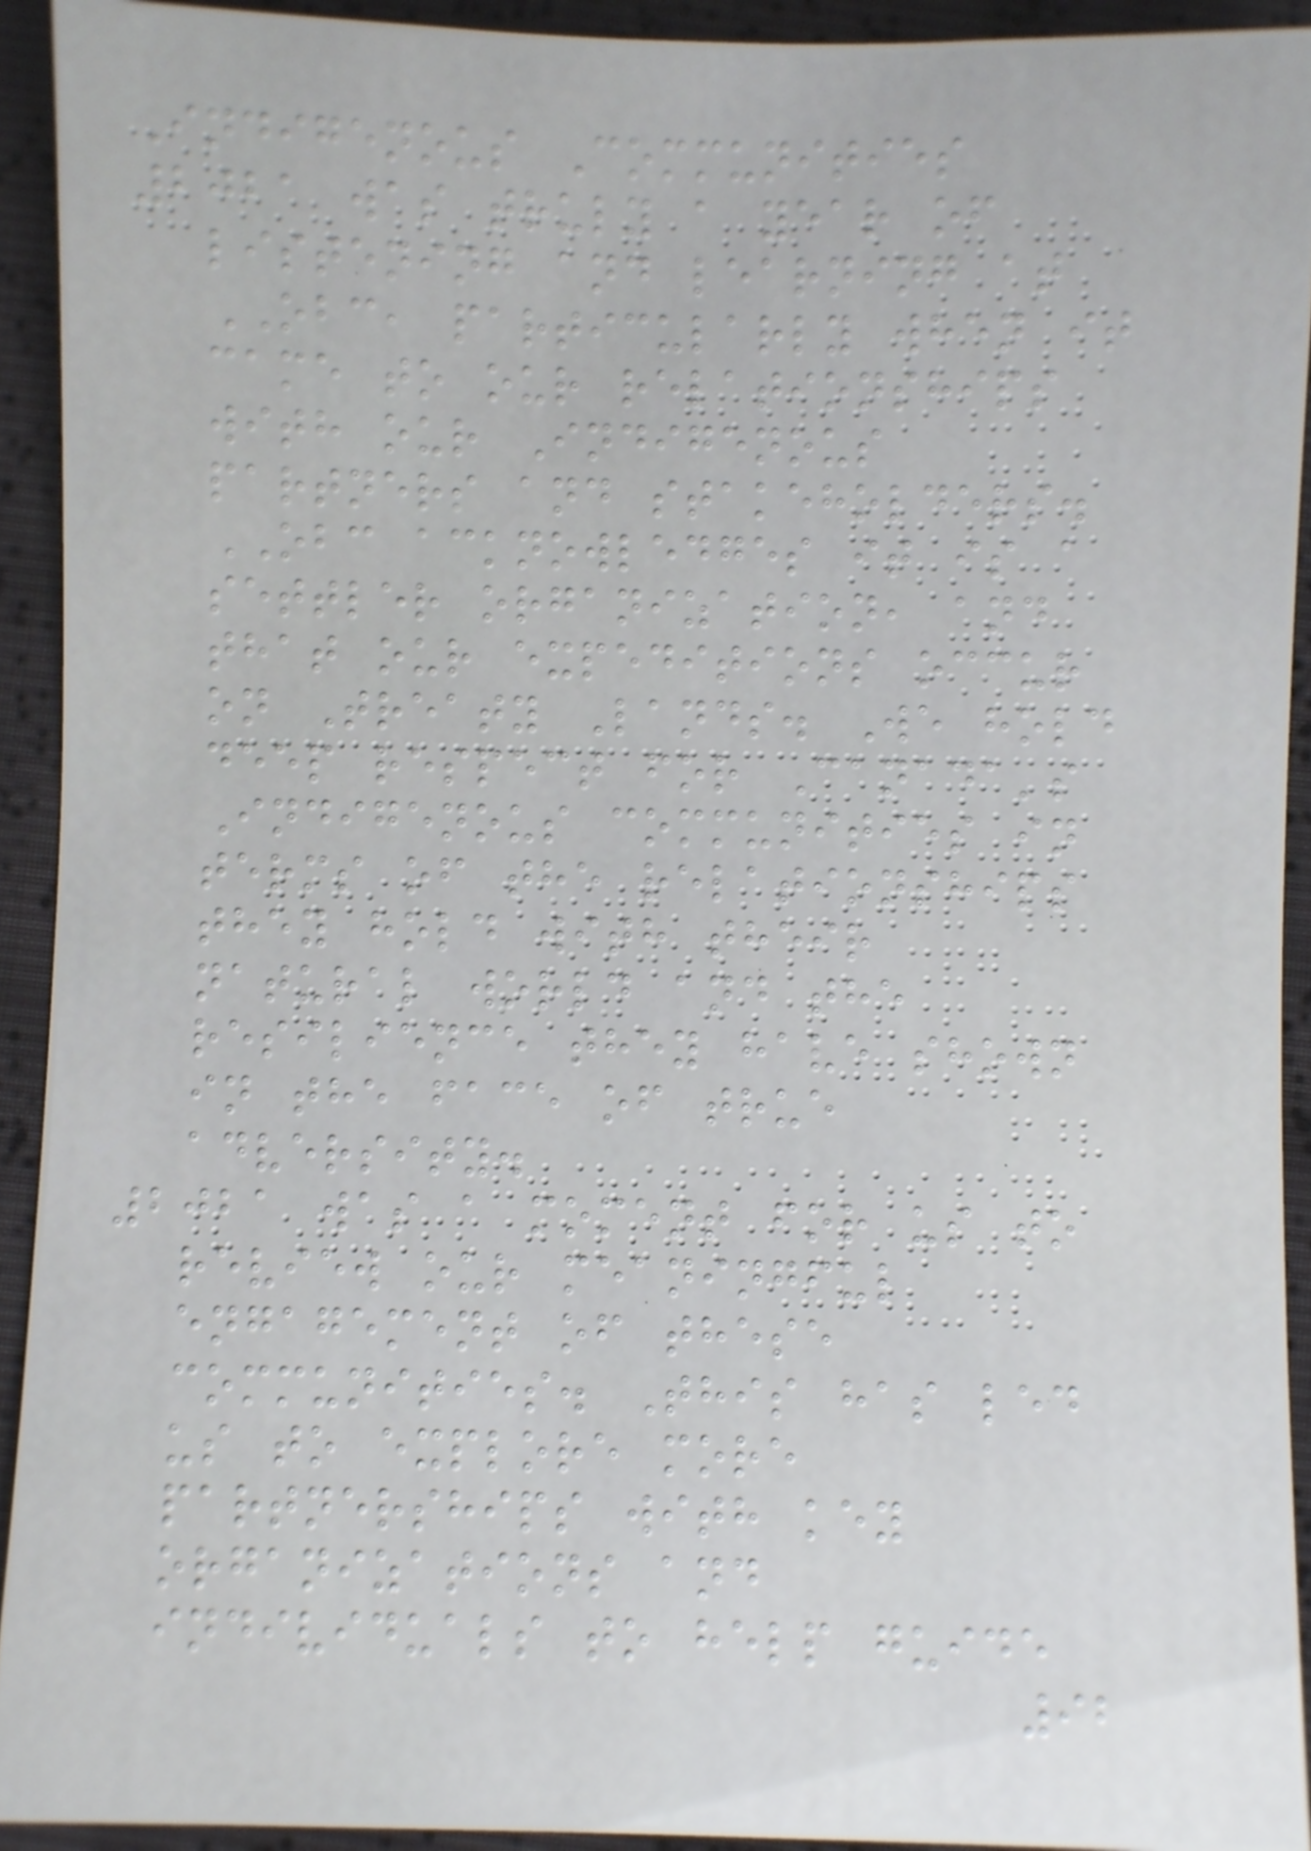Indigenous Communities
2021 was truly a year of
listening and learning at
OBC, particularly when it
came to our relationships
with our Indigenous
partners and stakeholders.
OBC acknowledges it is a
settler organization, and
that our expeditions occur
on Treaty Lands. We hold
deep respect for Canada's
Indigenous communities in
terms of the relationships
they hold with their
natural world and the
resilience they have shown
in the face of true
adversity.
2021 was a moment for us to
review our meaningful
engagement of these
communities. This has led
us to explore more
partnerships with key
organizations and
individuals to help guide
92
